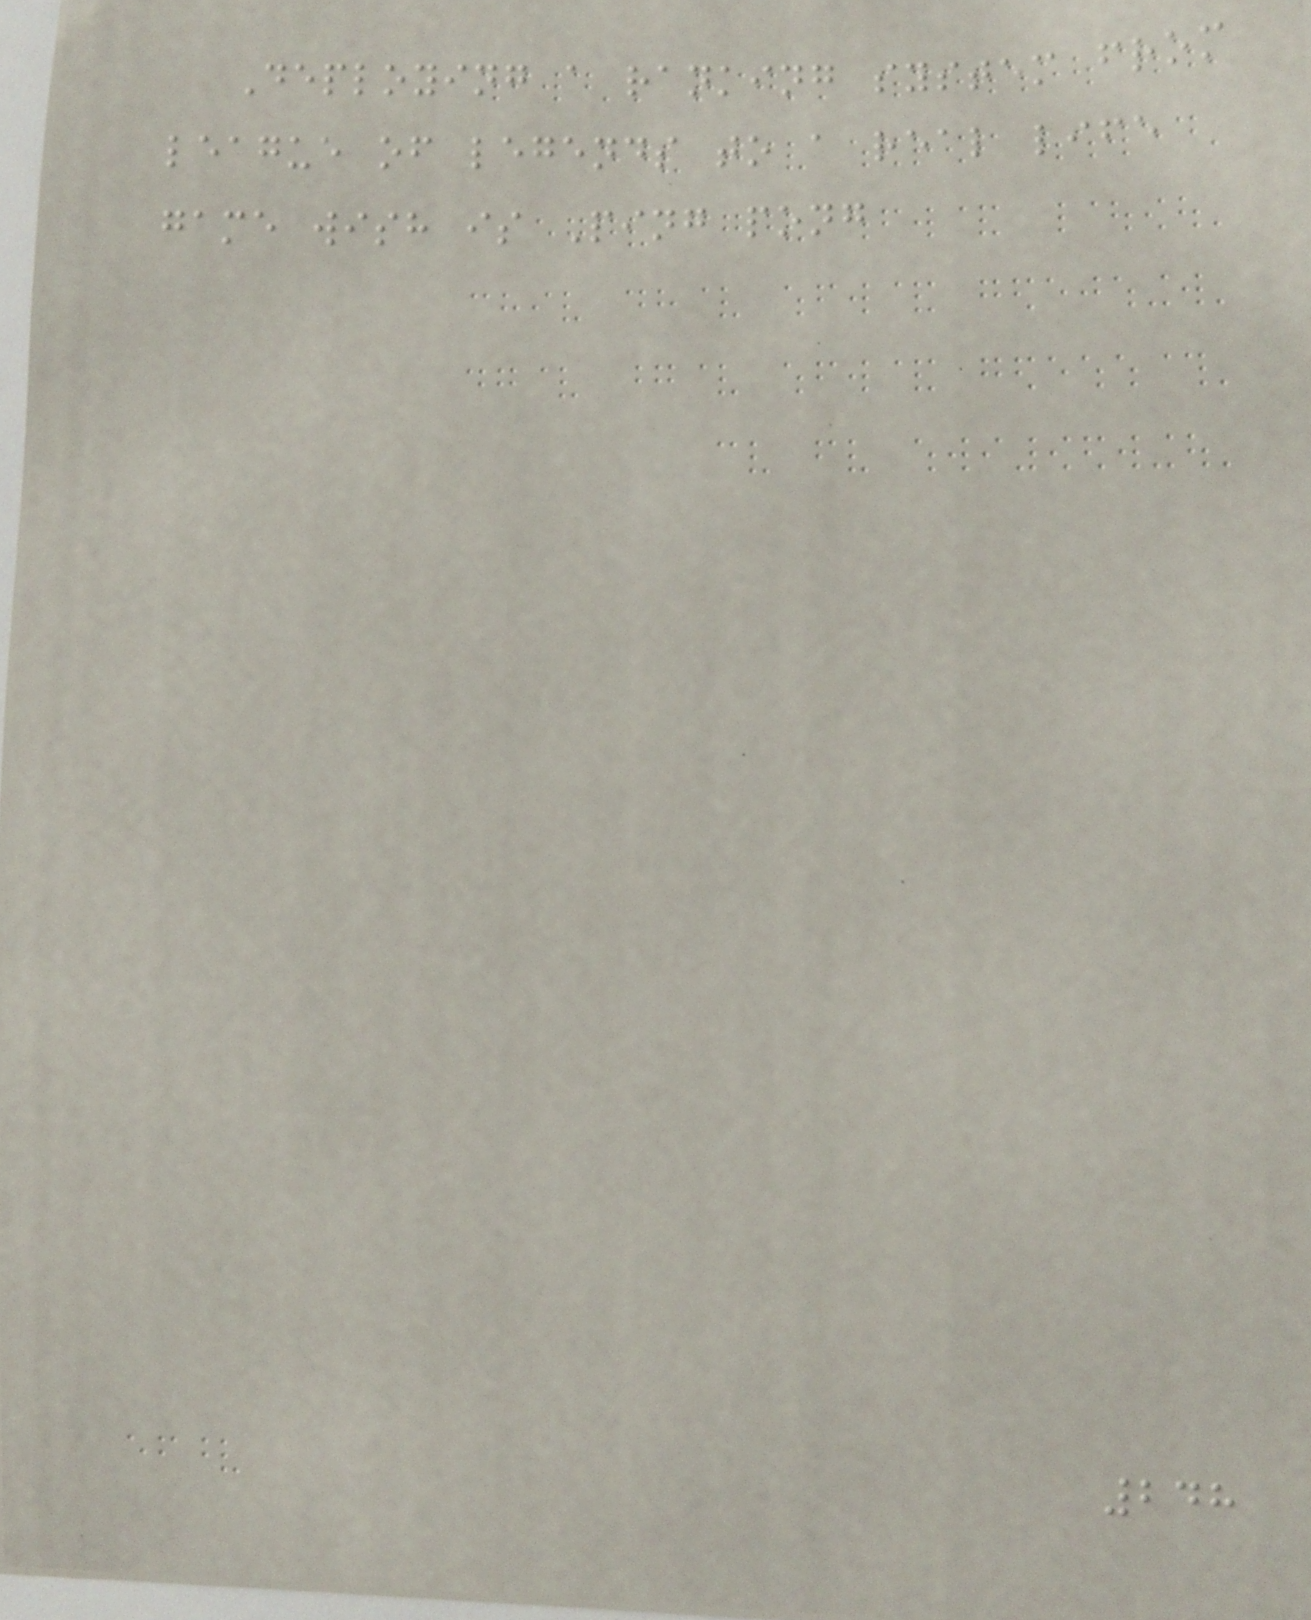Deploying a ranking system from
league of legends to a real life
game wish is Ping pong
248
